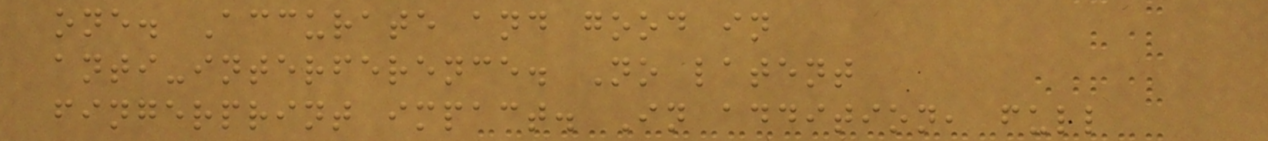one. Accurate and good in
anti-interference. No latent
fingerprint impact. In addition, full
